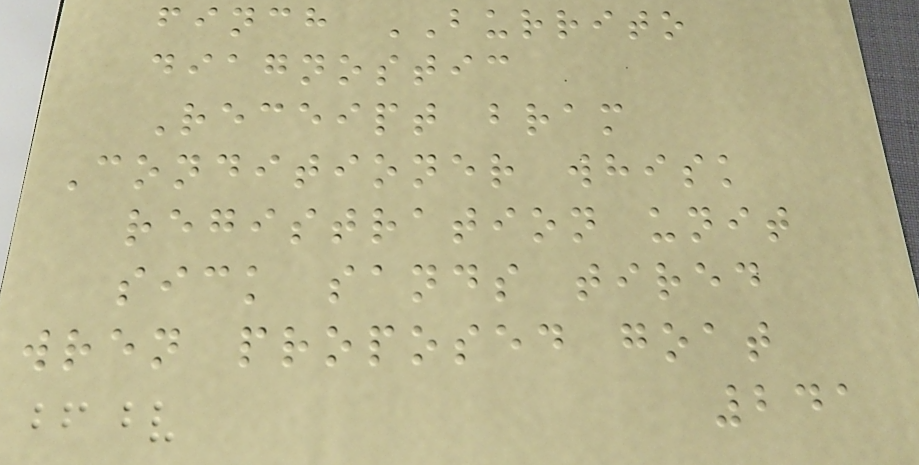finch BURRITO
diagnostic
Receipt bram
Conditioner whisk
registration unit
sick sands tired
wren proposed goat
241
